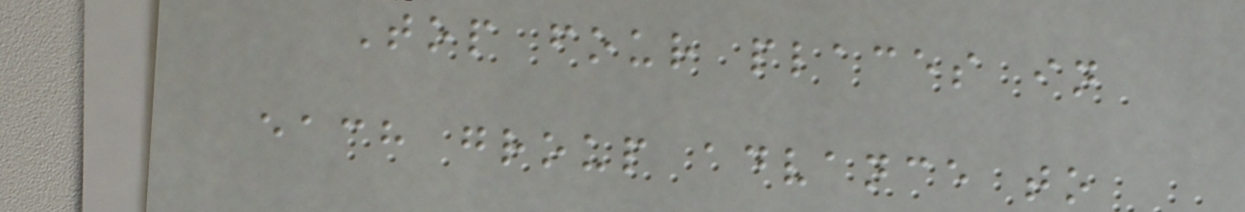Top four places in
each group advance to
